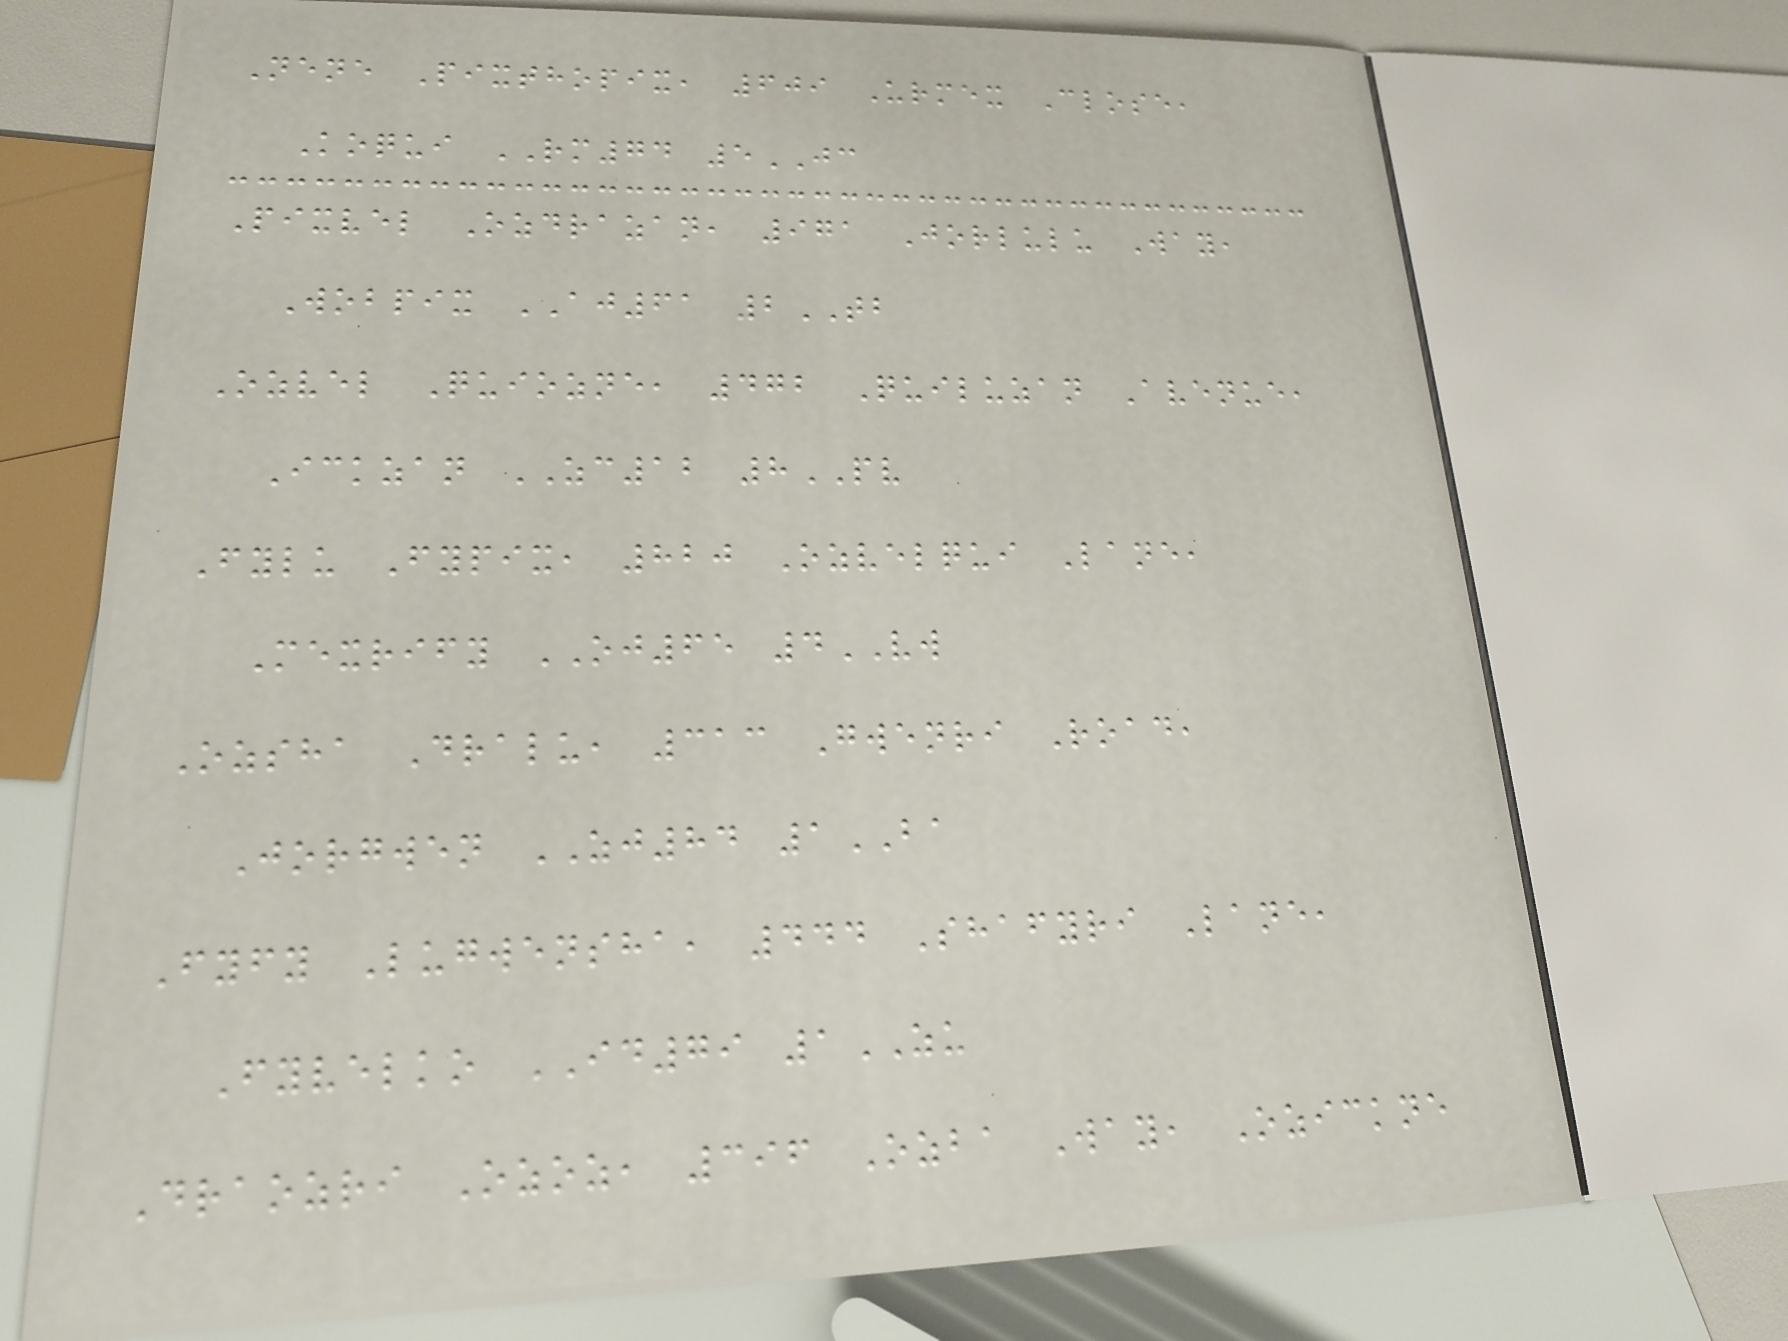Nene Pixthopix, 609 Urmex Close,
Koqui RM74 5JC
Pixvel Ozdrazan, 971 Jorlulu Way,
Wobpix AJ61 2TB
Ozvel Quiozne, 472 Quiluzan Avenue,
Ickzan ZC12 8PV
Fylu Fypix, 820 Ozvelqui Lane,
Mexrify OJ65 4VW
Ozsha Dralu, 313 Gwenri Road,
Jorgwen ZJ84 1BA
Fyfy Lugwensha, 444 Shafyri Lane,
Fyvelko ID79 1ZU
Draozri Ozoz, 396 Ozba Way, Ozickne
